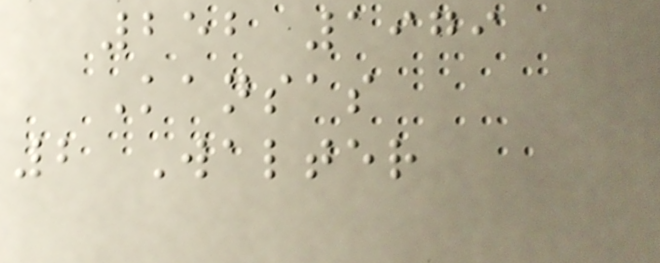252 1979
Kansas
2 Walter
